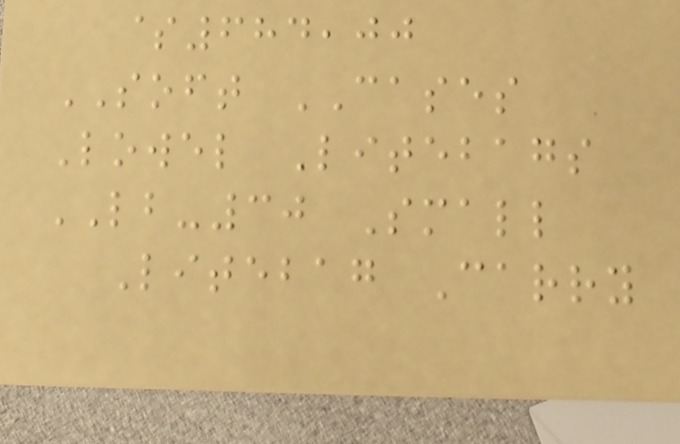$684,00
SOFT CASES
Lowel Litebags
LB-30 Small
Litebag Carry
